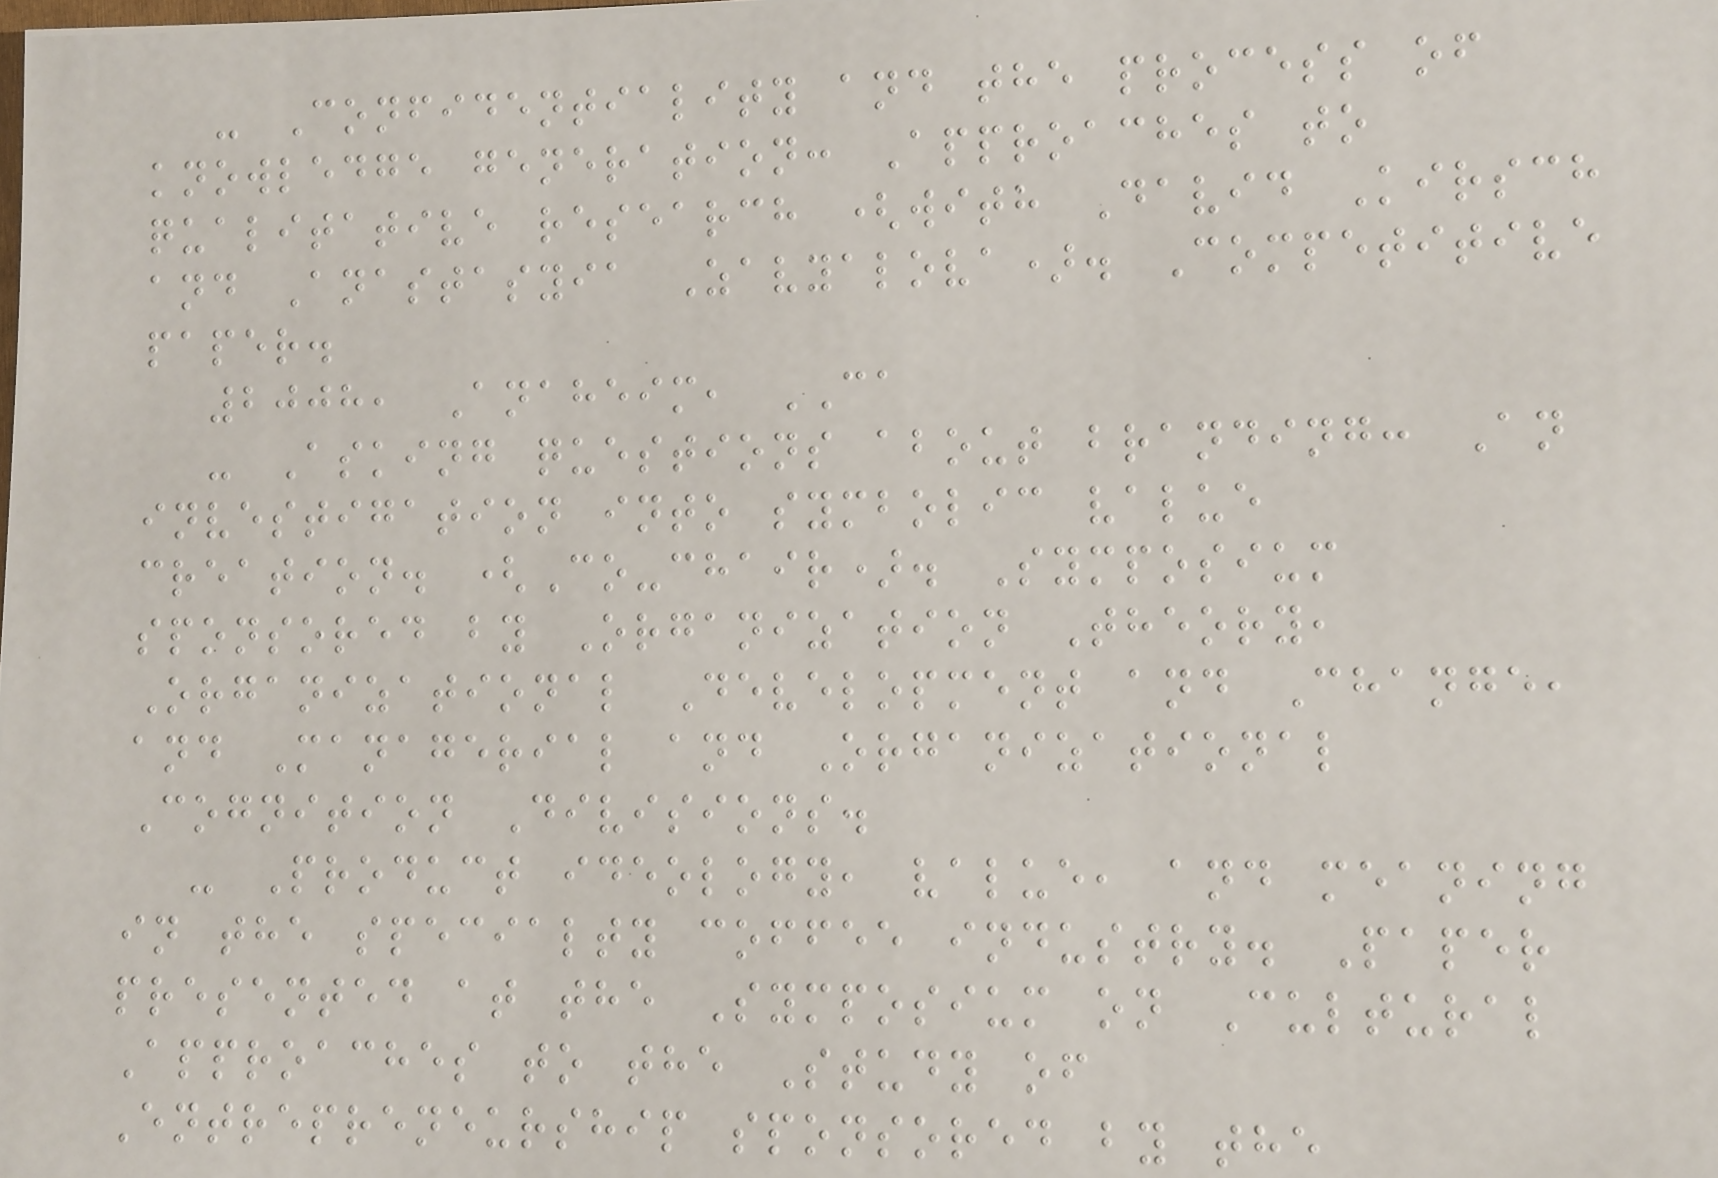- Confidentiality and the process of
knowledge generation: Approaches to
qualitative research (with David Kirsch
and Anastasyia Zavyalova). Competitive
paper.
2008, Anaheim, CA
- Asking questions about branding: An
investigation into symbolic value
creation. (Co-chair). Symposium
sponsored by Organization Theory,
Organizational Development and Change,
and Managerial and Organizational
Cognition Divisions.
- Product ideology, value, and meaning
in the specialty coffee industry. Paper
presented at the Symposium on Cultural
Approaches to the Study of
Entrepreneurship sponsored by the
